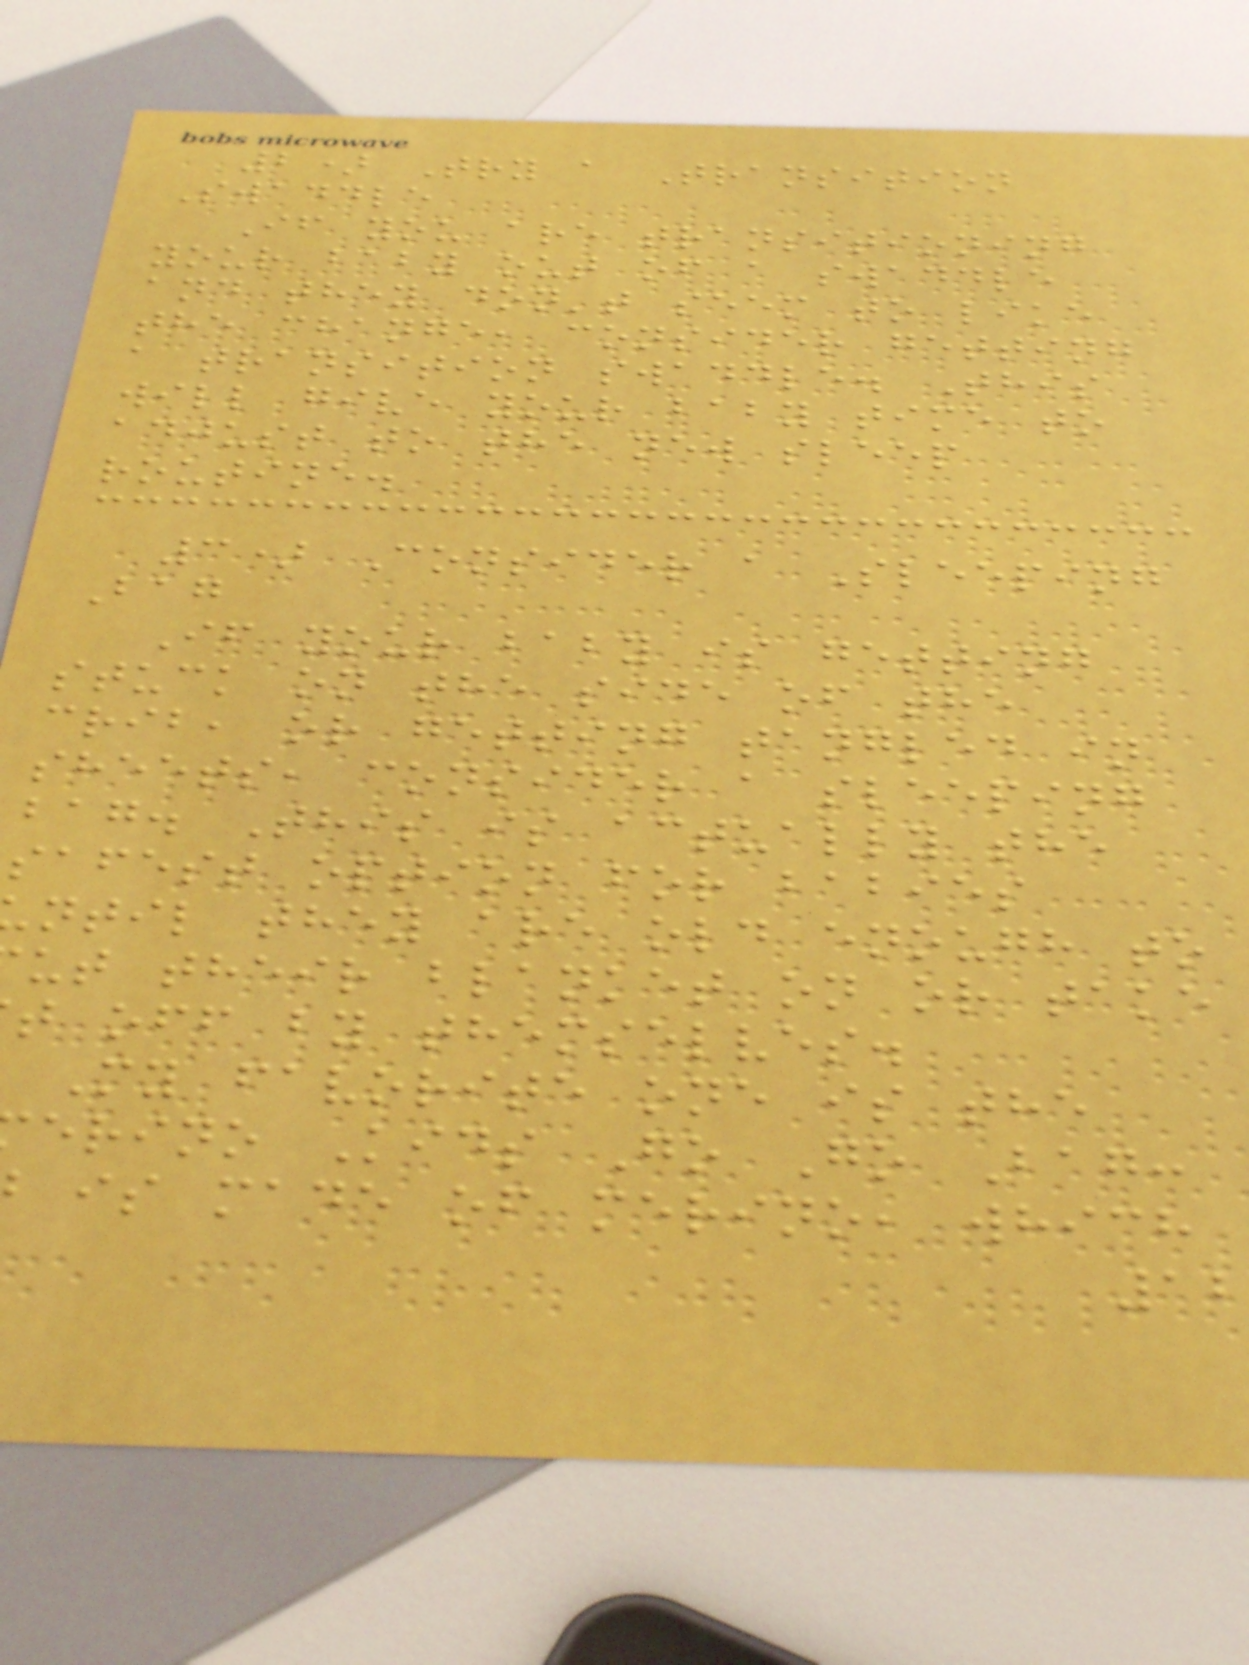2) Try a Transition
Swaddle
If you are transitioning
your baby out of a swaddle
and they don't seem to like
the change, consider getting
a transition swaddle. This
will give your baby time to
adjust to the new sleep
routine.
3) Consider a Sleeping
Bag
If your baby is getting
stuck on the side of the
crib, or getting tangled in
sheets, consider a sleeping
bag. This is actually the
safest option for babies
ntil they are old enough to
ut their blanket on or take
t off by themselves.
My favorite one is the
erino Kids Go Go Bag:
is made of merino, which
